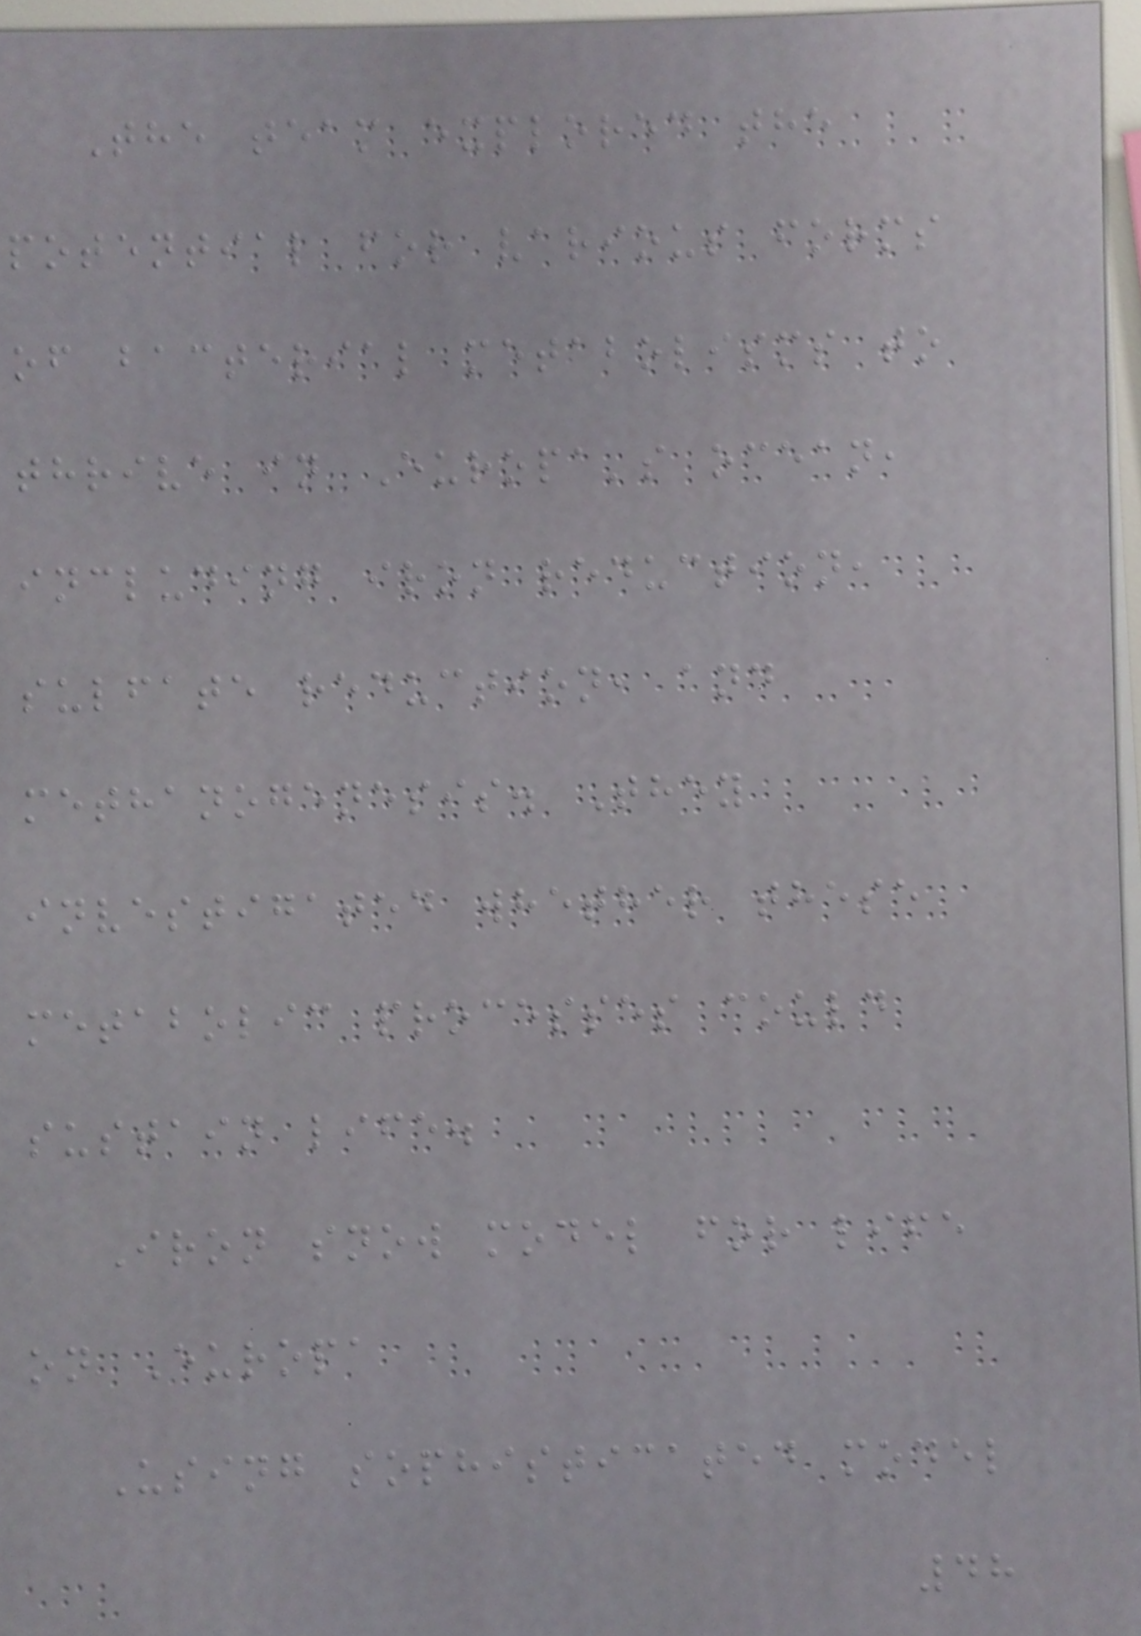The team explored the
potential for various forms
of bacterial metabolisms to
thrive in Europa's ocean,
including iron reduction,
sulfate reduction, and
methanogenesis. They
investigated whether these
metabolic processes could
sustain life.
Iron snow model for life
on Europa
Using sophisticated model
48
